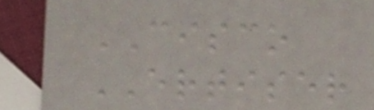CISCO
ERTISER
